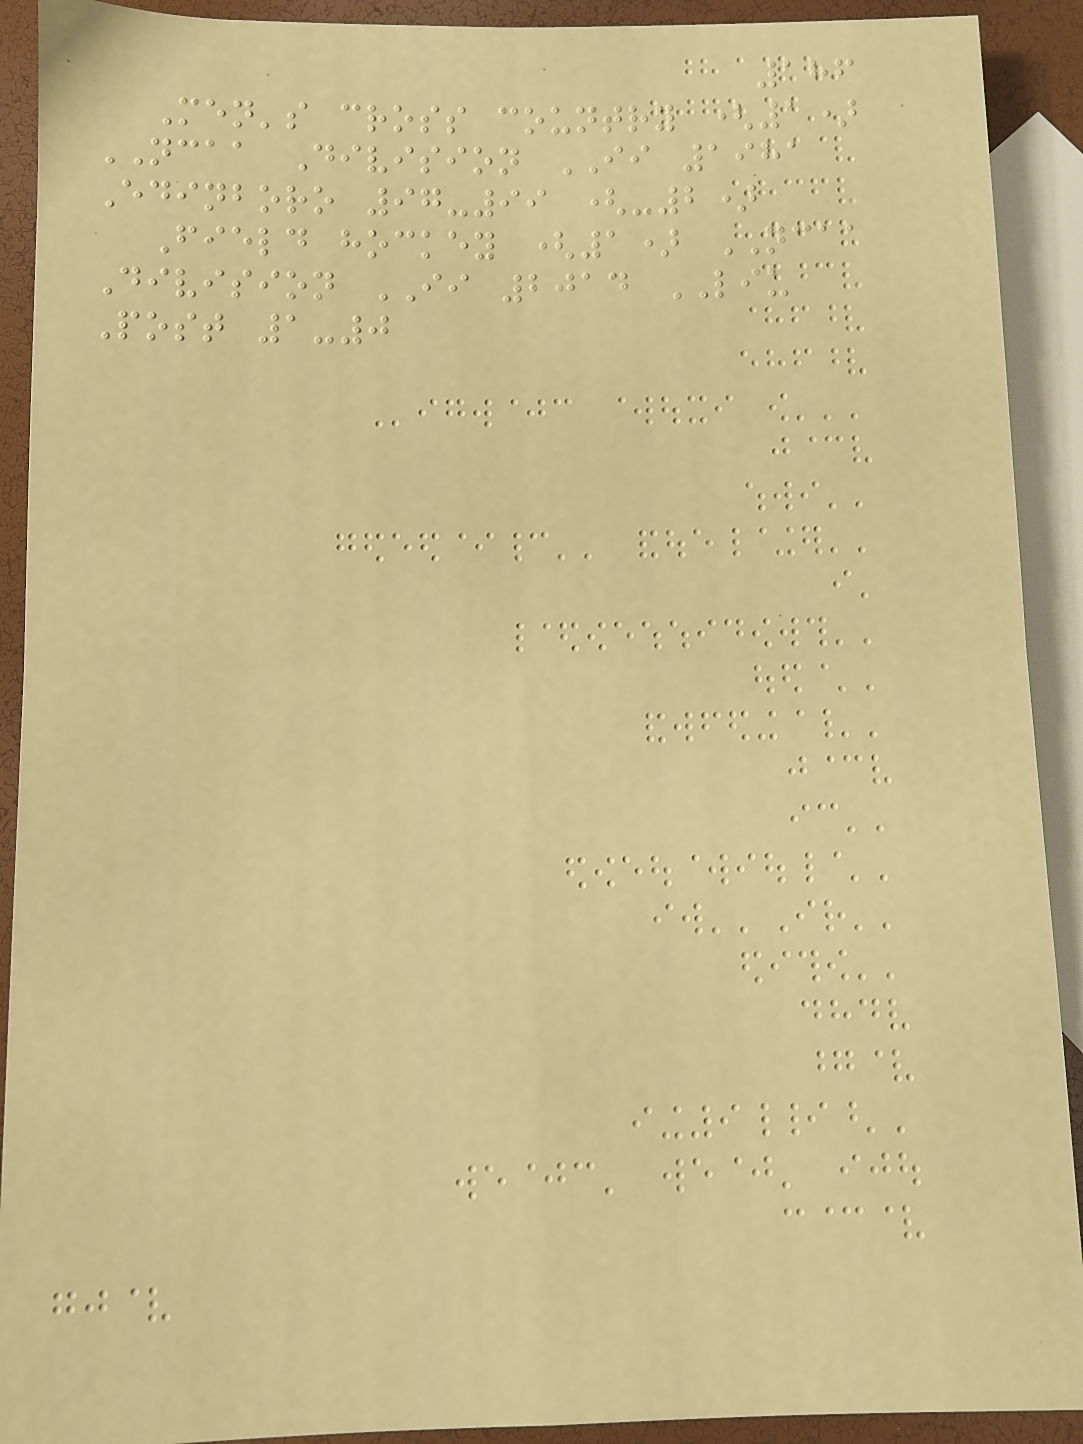186
Men's cross country (1)
NCAA Division II 1981
Edinboro 97-99 (-2)
Field hockey (1) NCAA
Division II 2014 LIU
Post 1-0
